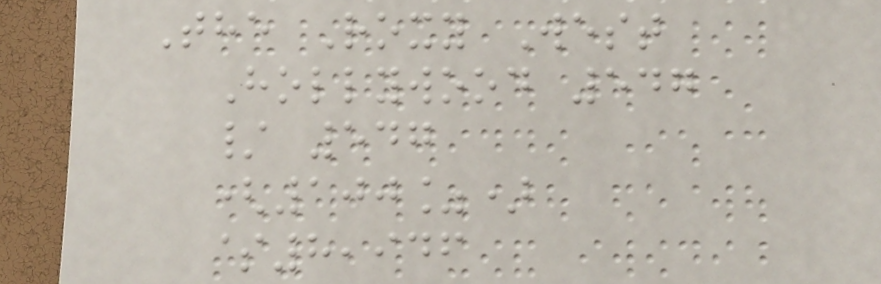The Roxy West
Hollywood 547
/ 547
(100%)
$8,946
